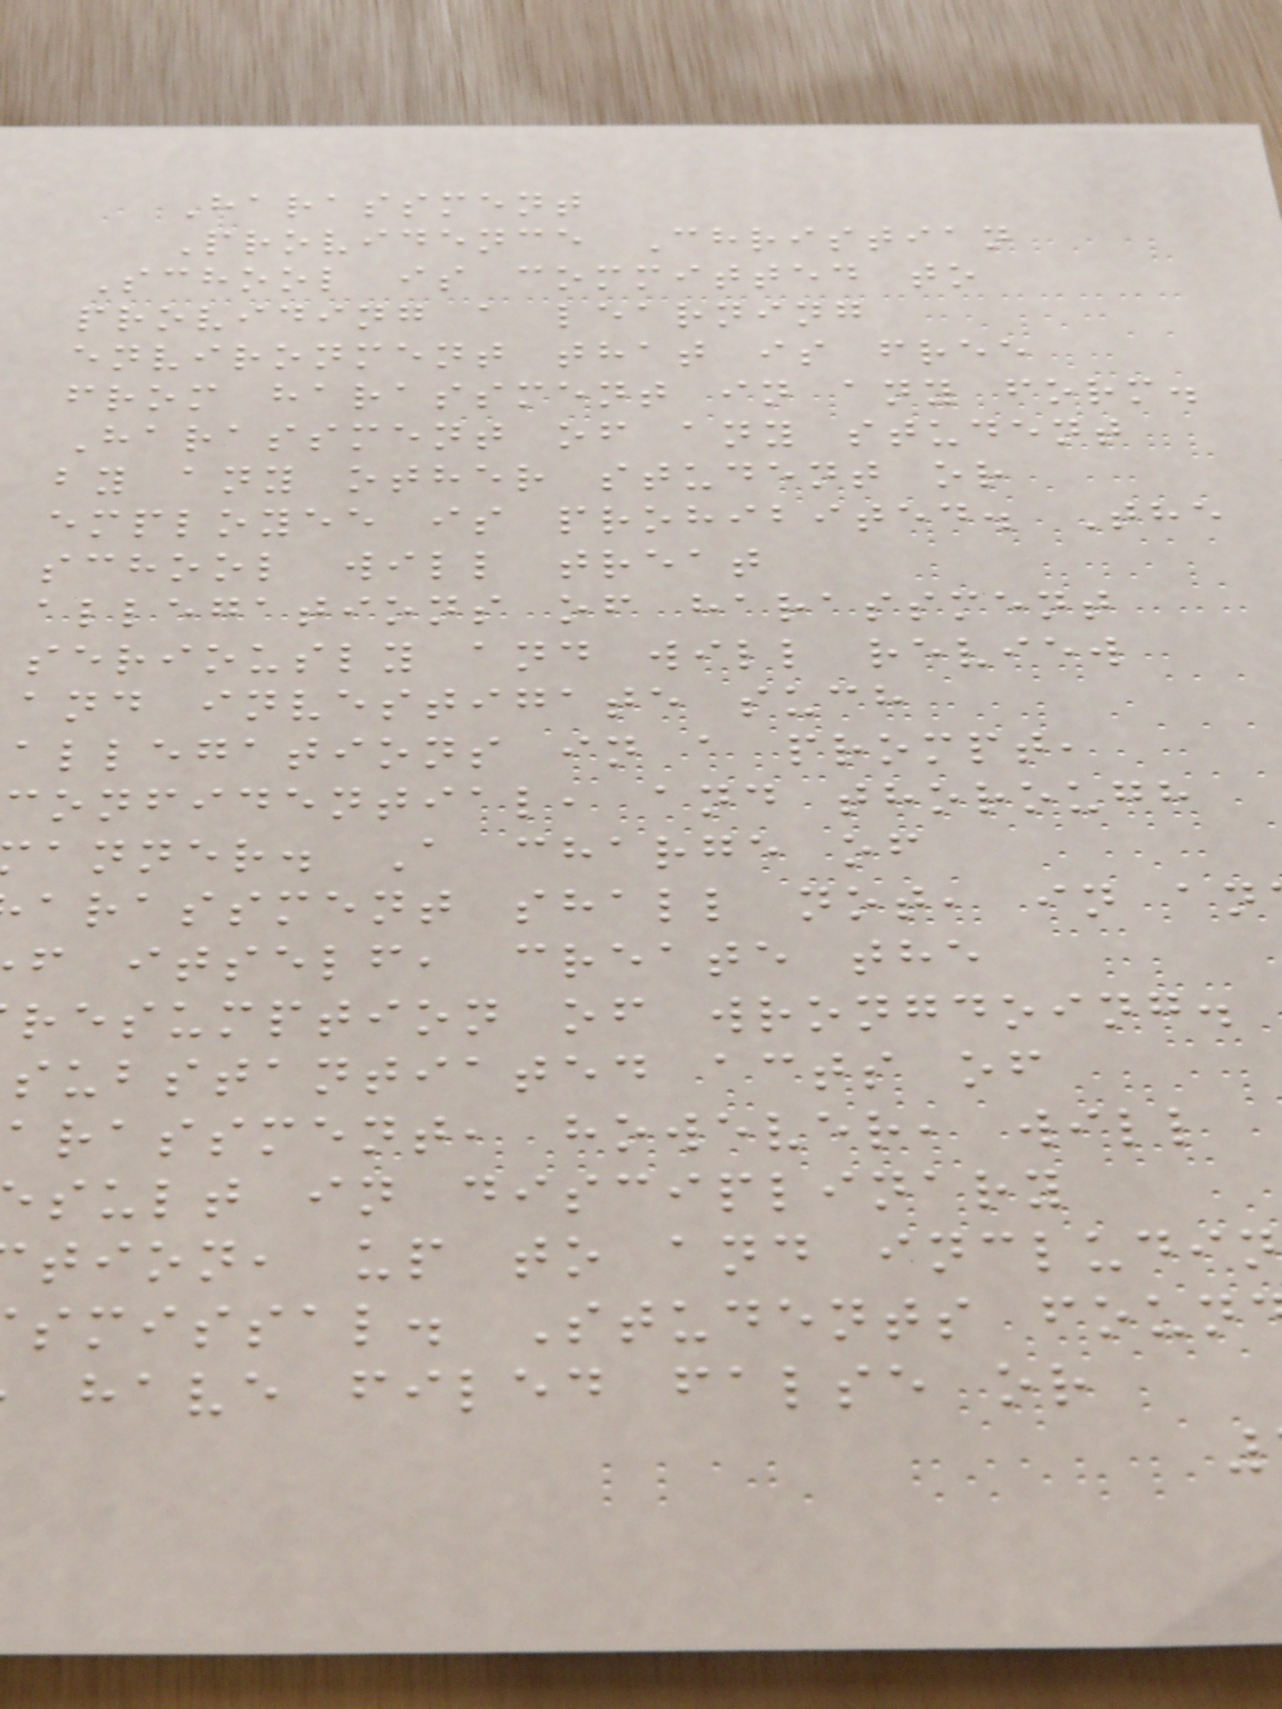Harassment
Providence Christian
School is committed to
providing a learning
environment that is free
from harassment in any form.
Harassment of any student
by any other student or
employee is prohibited. The
school will treat
allegations of harassment
seriously and will review
and investigate such
allegations in a prompt,
confidential, and thorough
anner. A charge of
arassment shall not, in an
f itself, create the
resumption of wrongdoing.
substantiated acts of
arassment, however, will
sult in disciplinary
tion, up to and includin
smissal. Students foun
have filed false or
